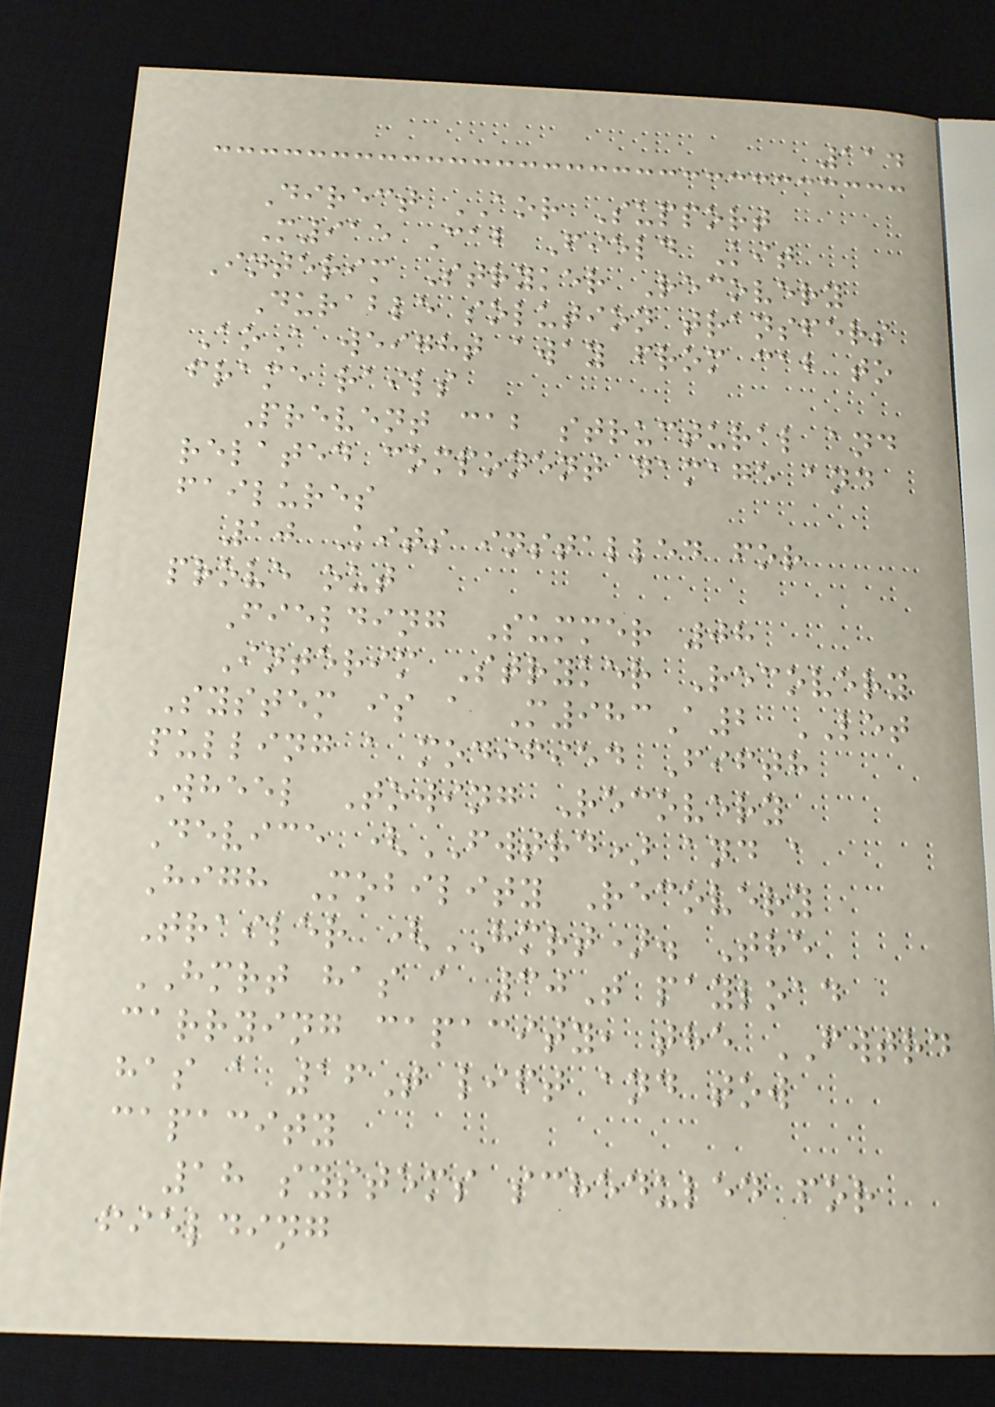114
Direct AOR Support
M915 Cab Field Kit
Interim Stryker Recovery
Durable solution transfers
AoA weight away from cab to
frame rails
Prevent cab structural and
related component damage and
failures
10 Kits installed for
prove out
Fielding Summer 08
Interim Stryker Recovery
System is a M983A2 LET
pulling a modified Fifth
Wheel Towing Recovery
Device (FWTRD) and a
High Mobility Recovery
Trailer (HMRT). The
HMRT has a 30T payload
carrying capacity, the FWTRD
has a 16T lift and tow
capacity
18 systems scheduled for
fielding
